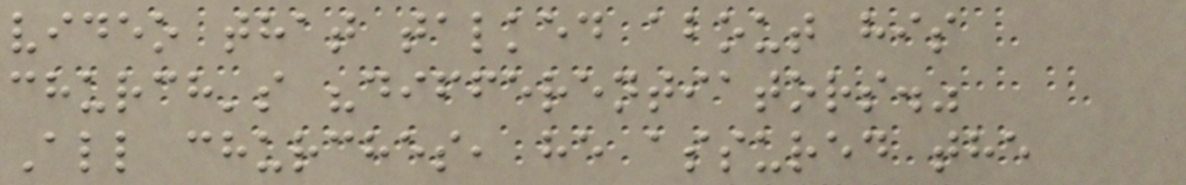video that talked about his
church's "differentiators."
All churches, he assured the
